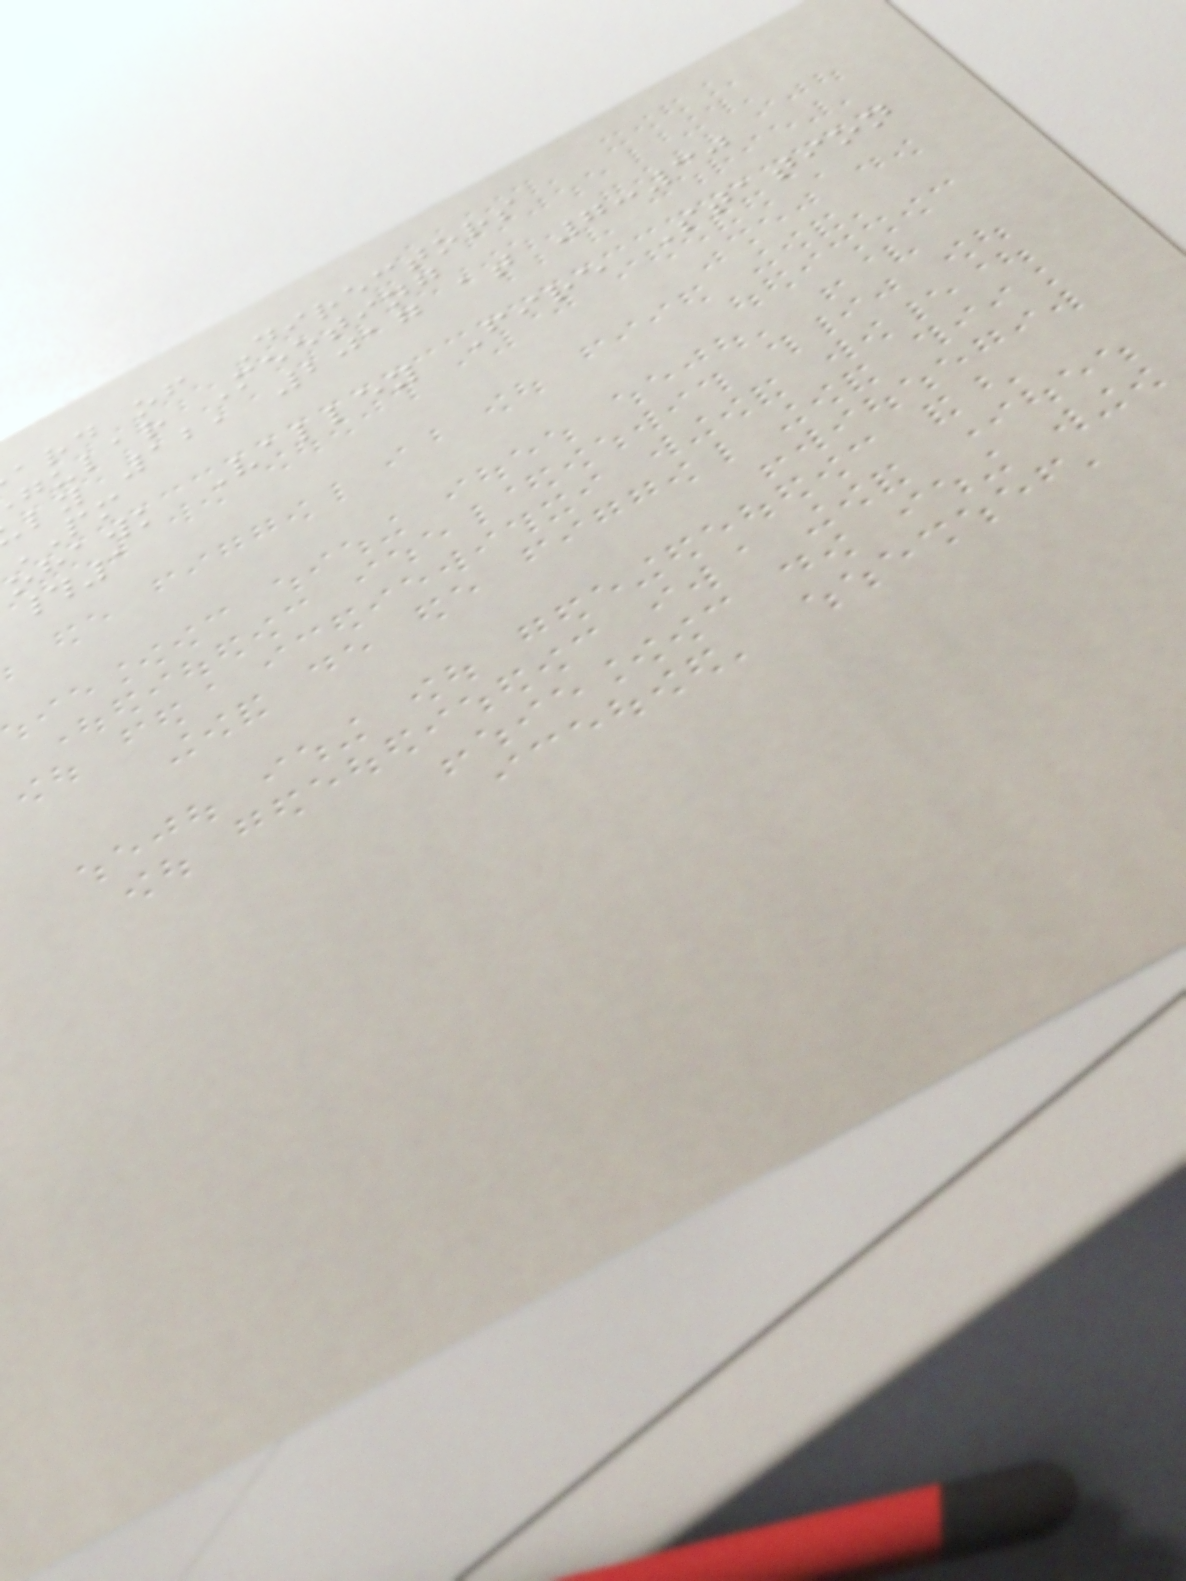ard of Directors
gular Meeting
ly 12, 2017 at 7:30
PM
ohawk Valley Fire Station
#1
